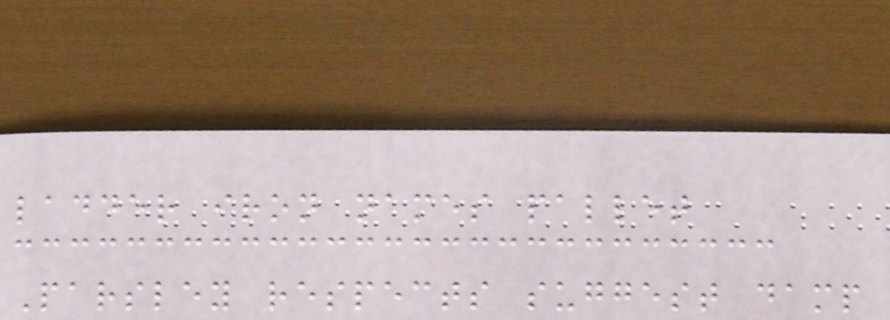ladder iron names pallet
Parsley respects suggest damp
